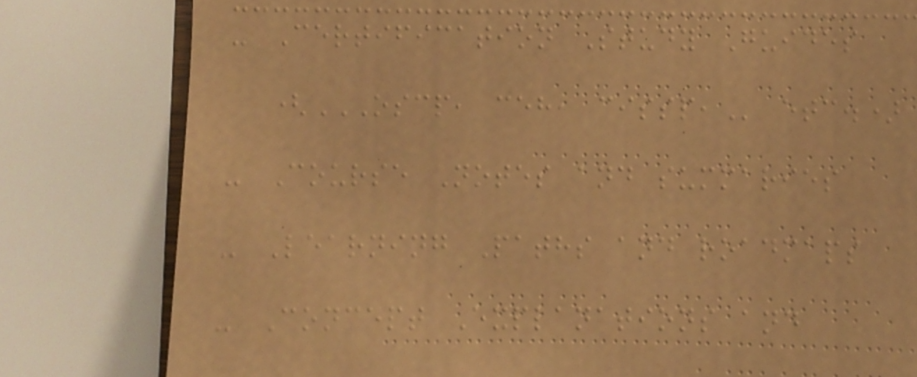- Certification Study Guides
(OSCP, CEH, CISSP, etc.)
- Course Notes and summaries
- Learning Paths and roadmaps
- Concept Explanations and
